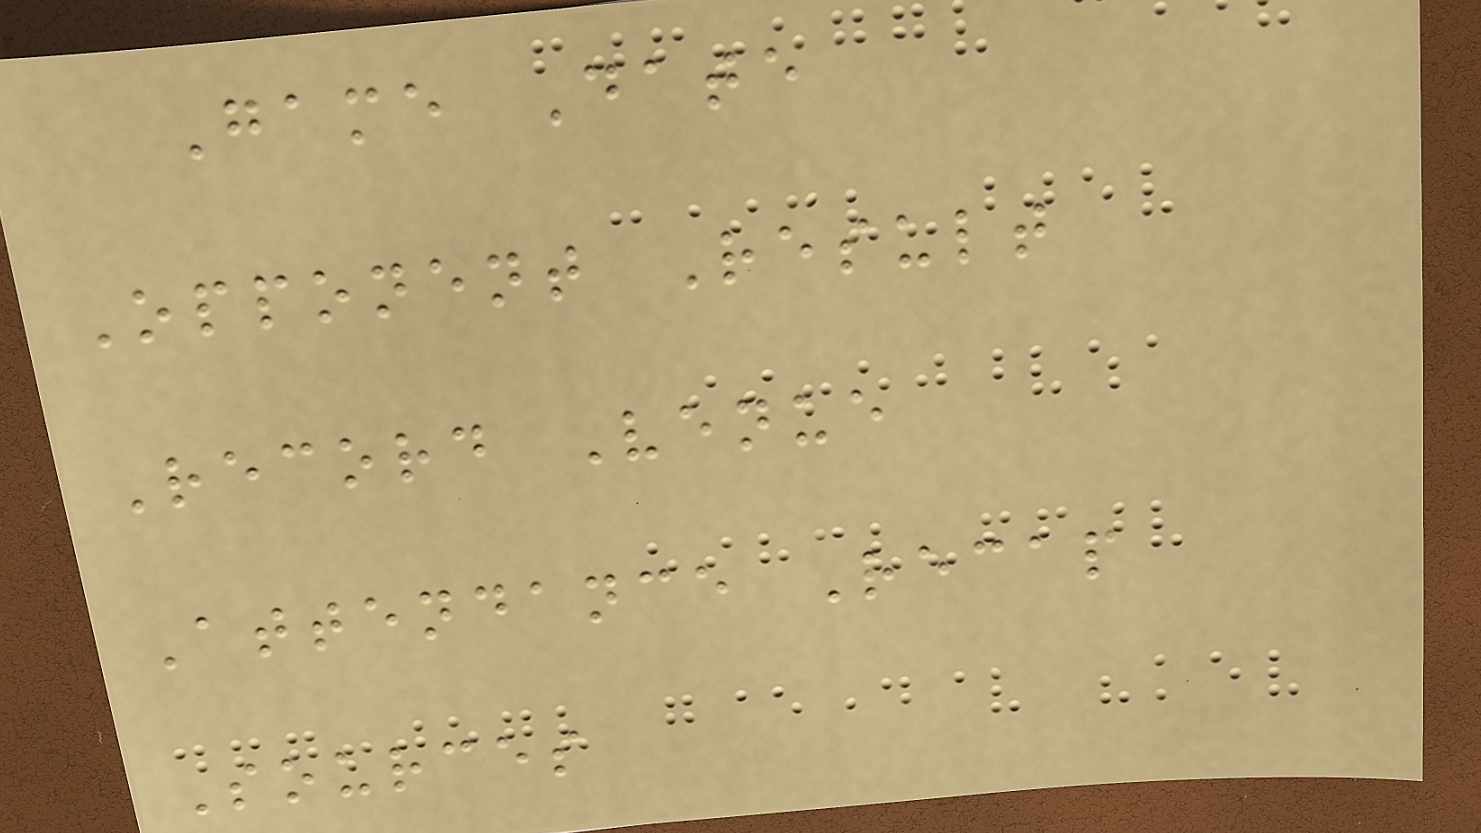Game Date
Opponent Result
Record Venue
Attendance Recap
Sources
